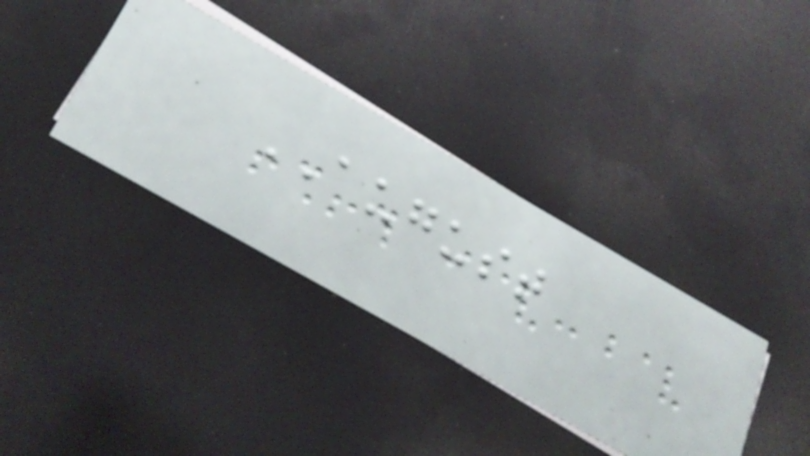AUGUST
